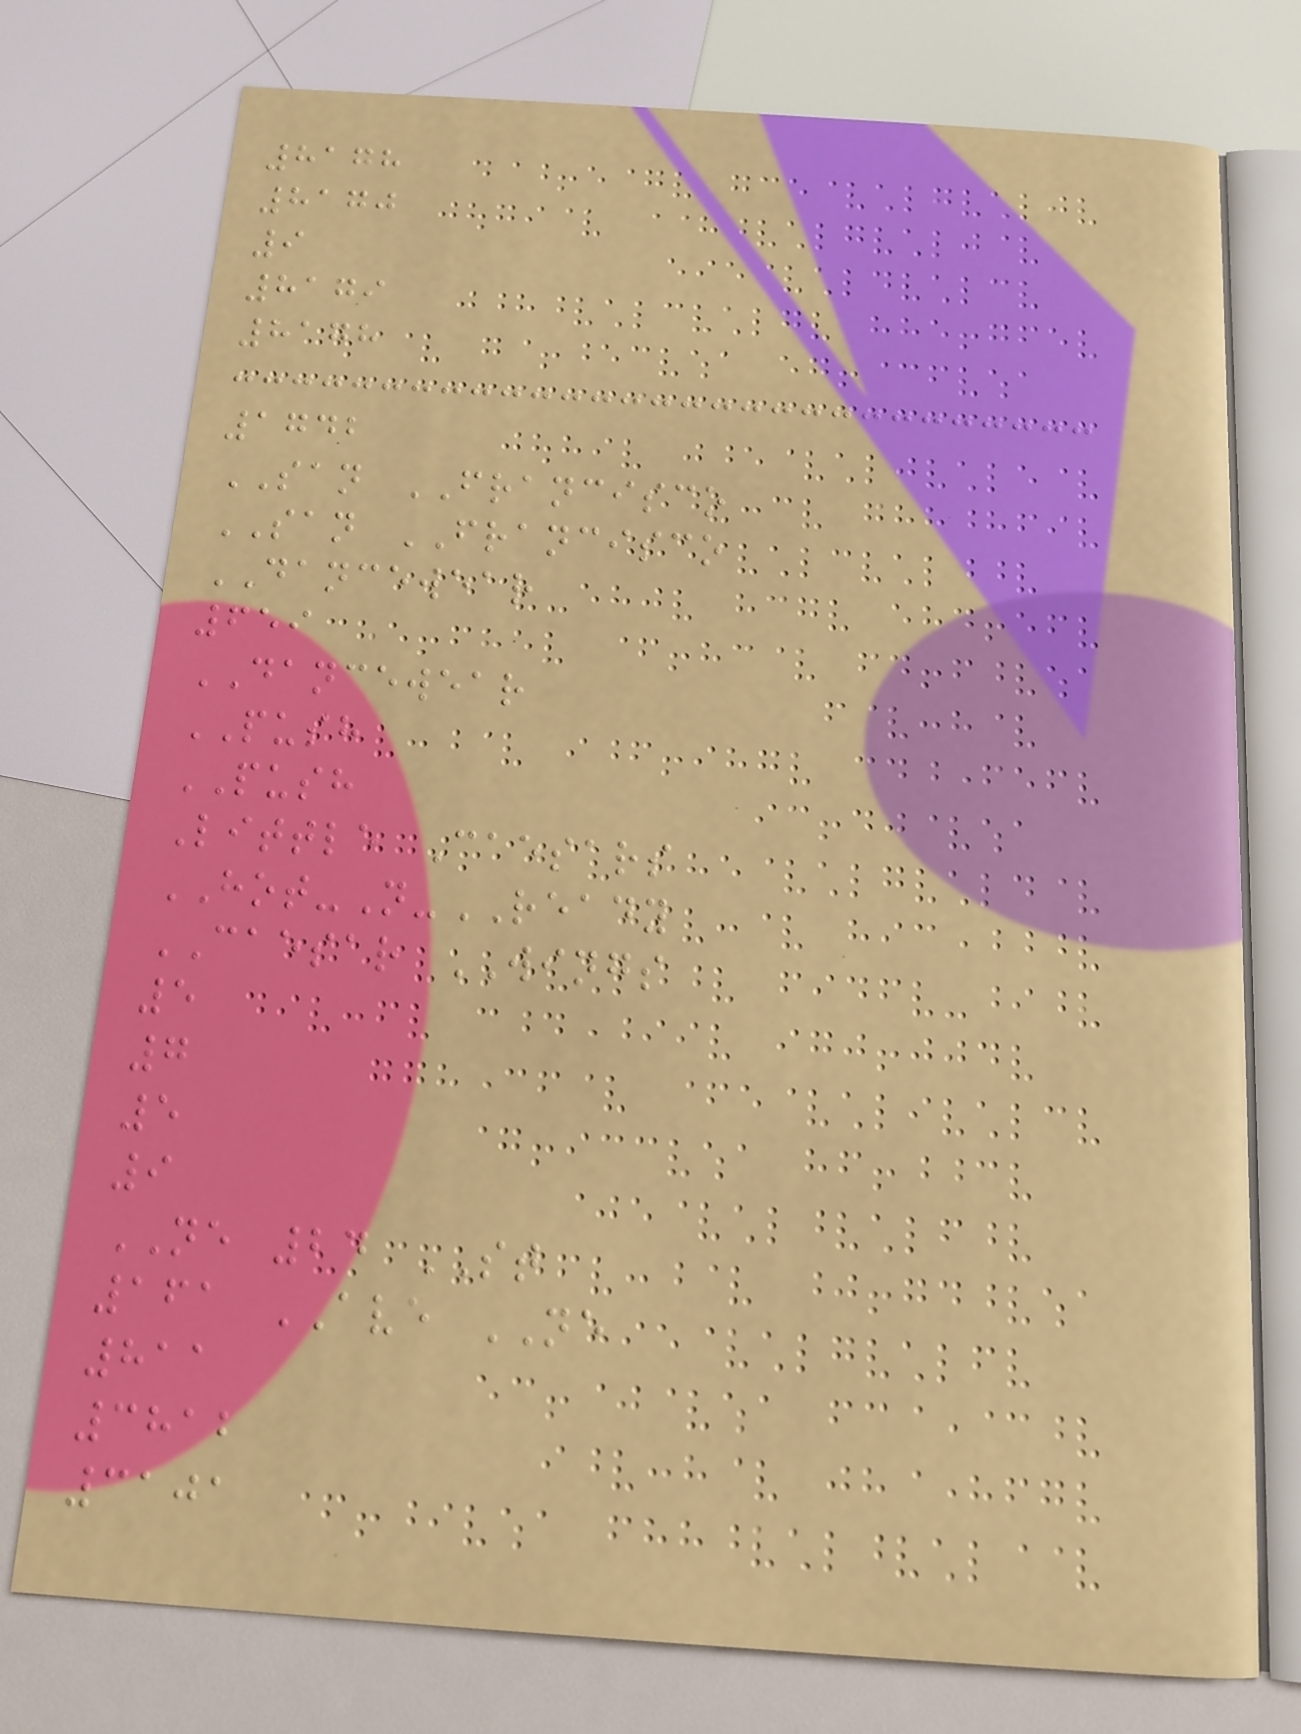8178
8170
9
8179
8178
1742
SAN FRANCISCO
SAN FRANCISCO
DANCEWEAR
659
DANCEWEAR
PUSH
PUSH
Little Caesars
HOT-N-READY
CAESAR WINGS
5
7
5
9
NE 24 ST
161 AVE NE
811
3812
3101
